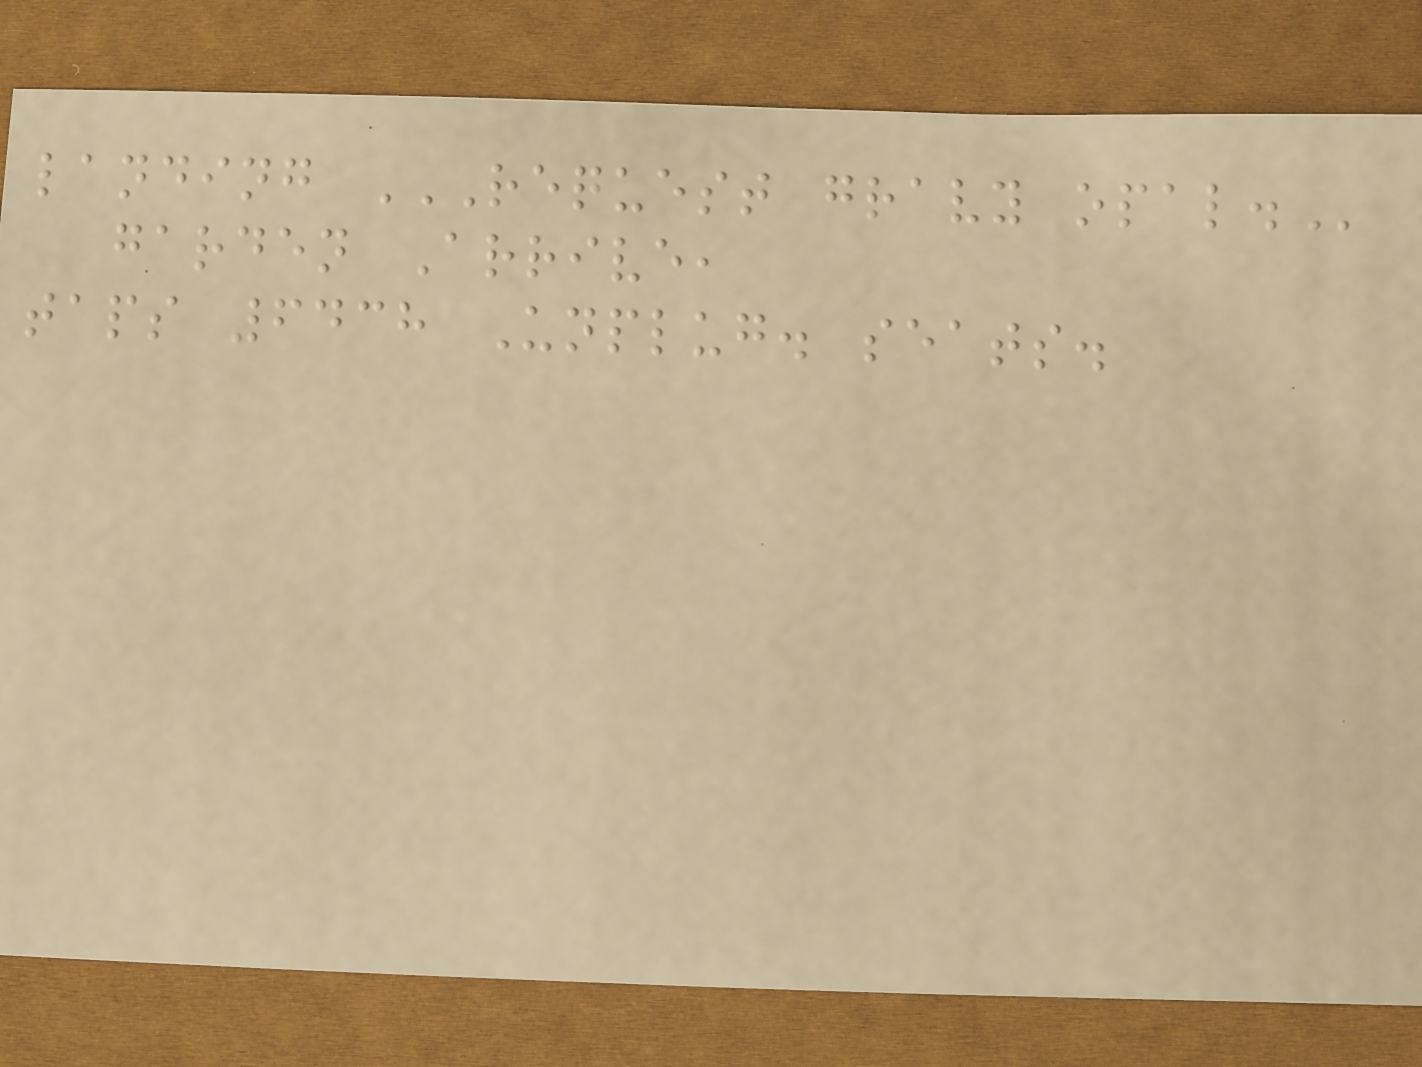landing REQUEST GRAVY OPAL.
garden Arrive,
taps 6438 Unplug. seats.
